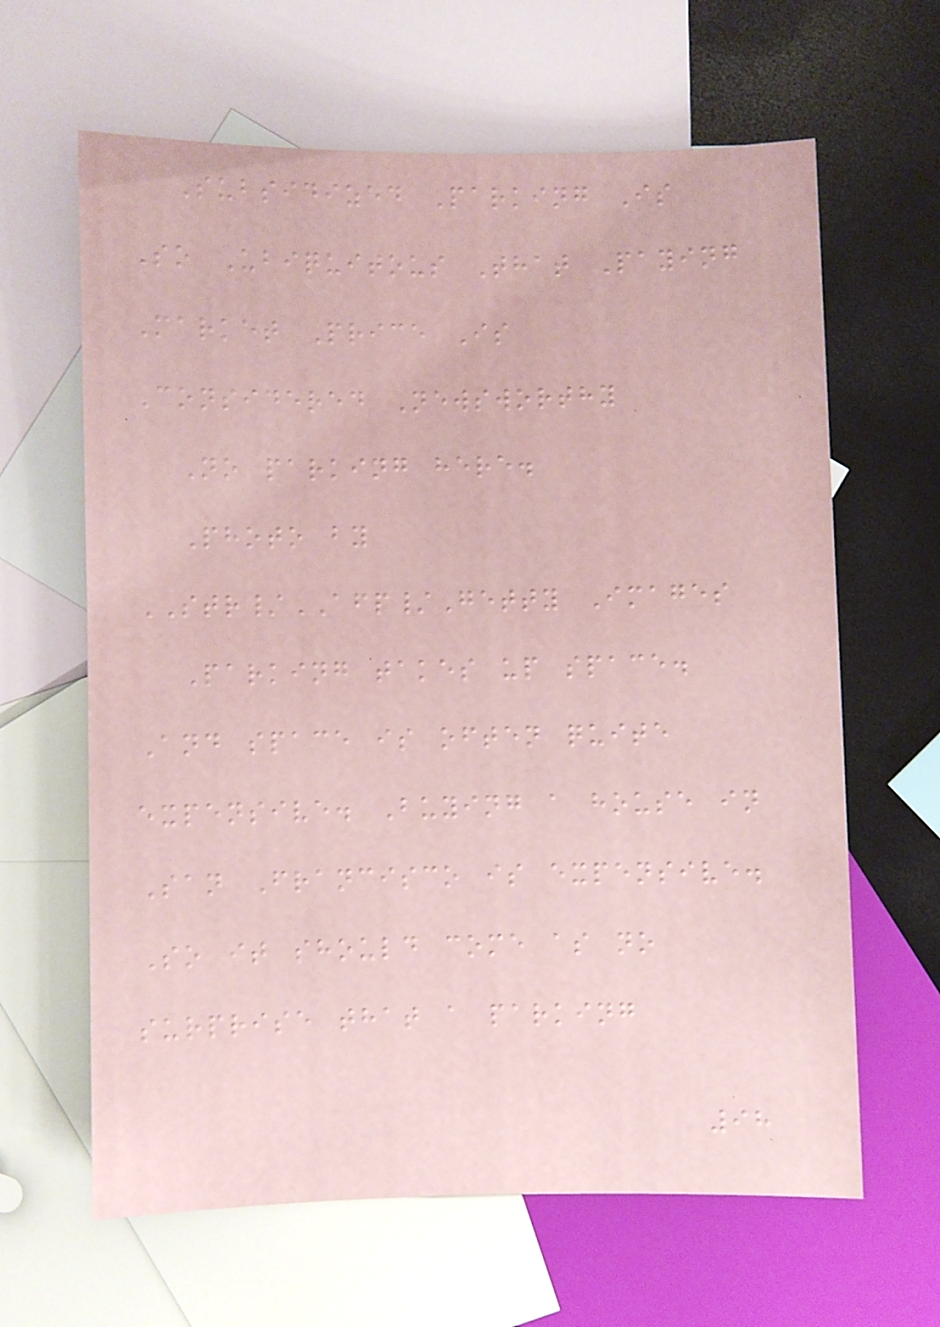Subsidized Parking Is
So Ubiquitous That Paying
Market Price Is
Considered Newsworthy
No parking here.
Photo by
STR/AFP/Getty Images
Parking takes up space.
And space is often quite
expensive. Buying a house in
San Francisco is expensive.
So it should come as no
surprise that a parking
98
